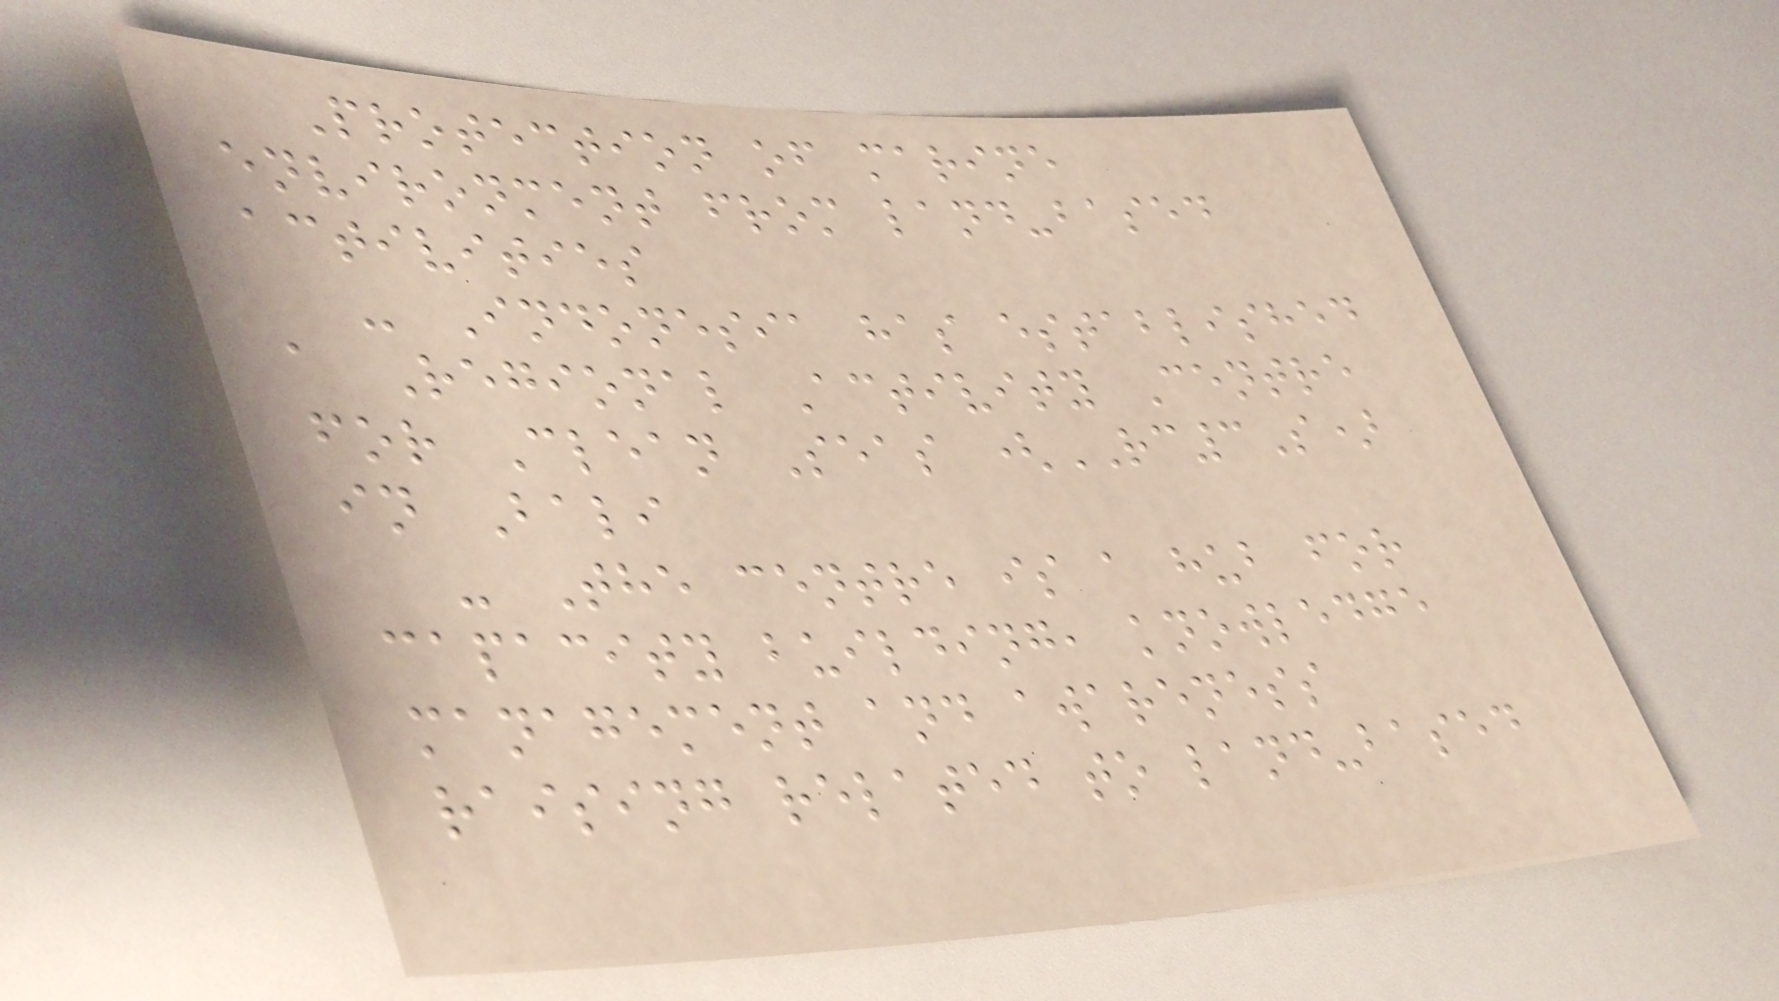Protection of marine
environment from land-based
activities
- Indonesia has established
a Regional Activity Centre
for Clean Seas (RC3S)
in Bali
- The centre is a hub for
capacity building, knowledge
management and awareness
raising related to land-based
